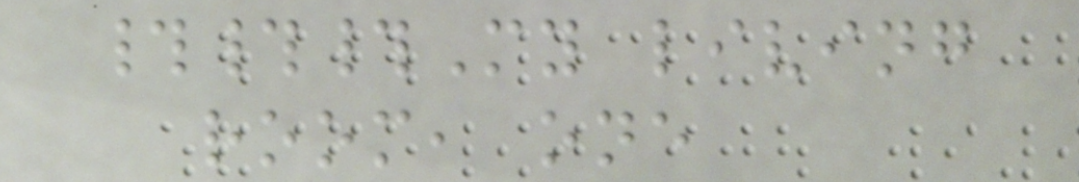###My living
room, one
